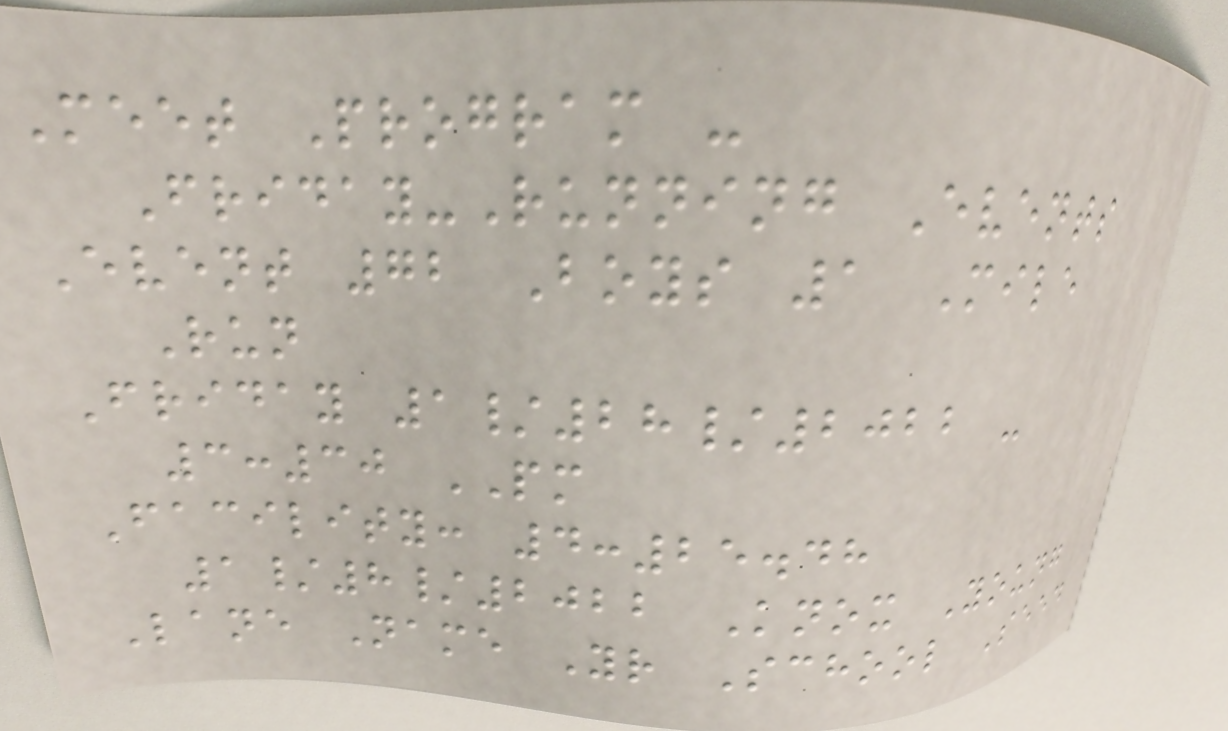Meet Program -
Friday-Running Events
Event 72 Boys 1 Mile
Run
Friday 1/28/2022 -
3:30 PM
Facility: 4:25.48
1/8/2022 Knox Young
Lane Name Yr School Seed
